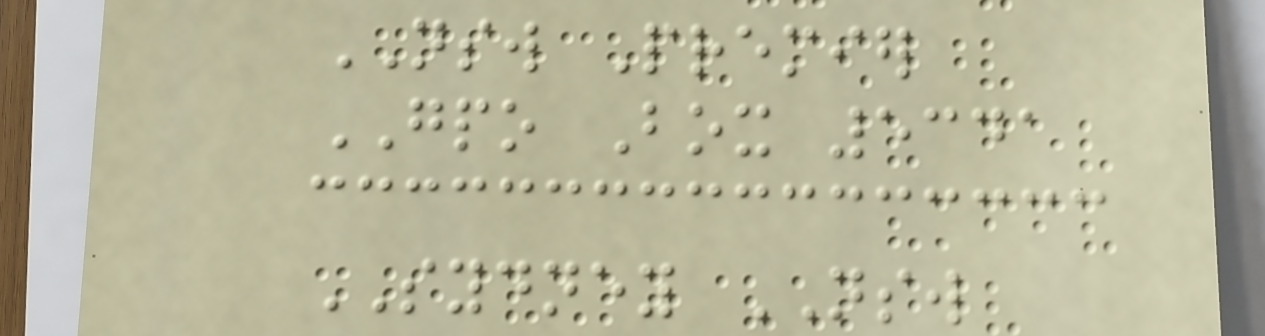NSW Premier
GPO Box 5341
SYDNEY NSW
